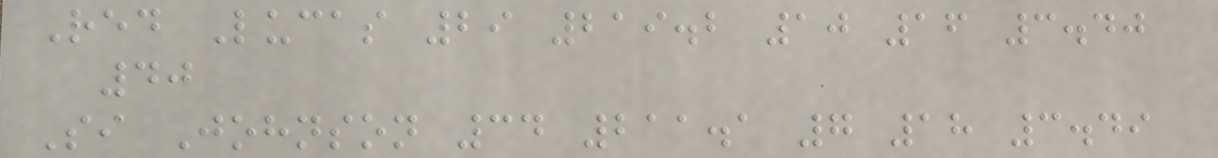Red Lucas 29 219.2 10 16 3.40
40
Si Johnson 34 211.1 7 18 3.49
